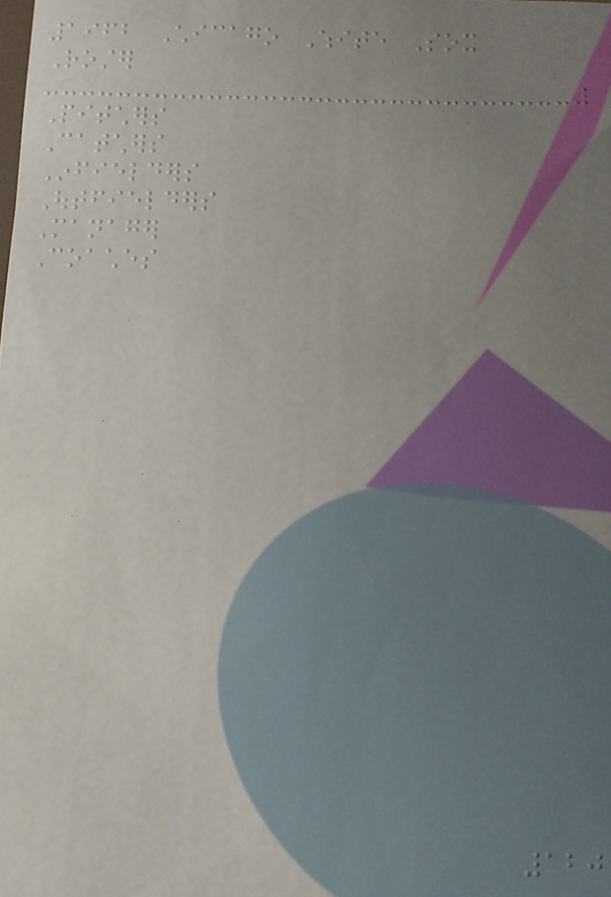1962 Chicago White Sox
Roster
Pitchers
Catchers
Infielders
Outfielders
Manager
Coaches
120
